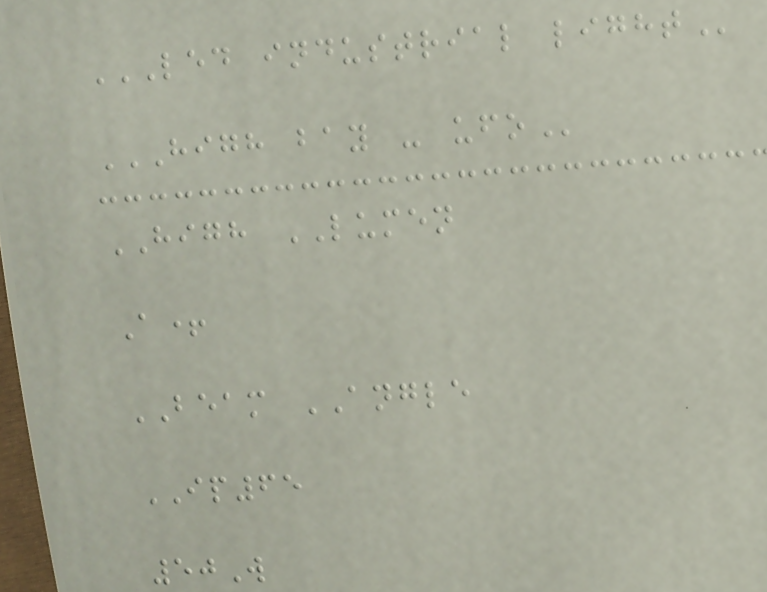LED INDUSTRIAL LIGHT
HIGH BAY - UFO
HIGH LUMEN
A+
BEAM ANGLE
IP65
50W
